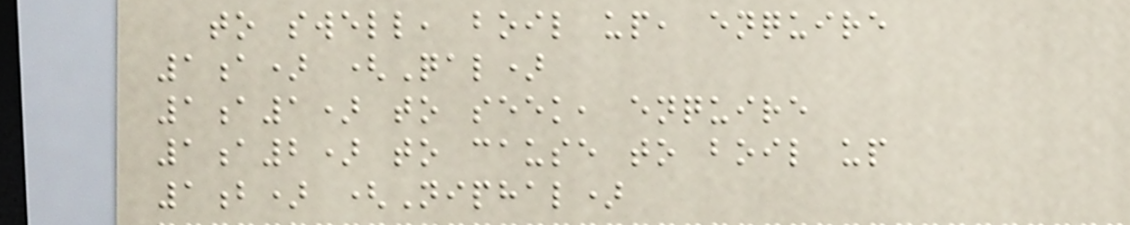to swell, boil up, enquire
1a) (Qal)
1a1) to seek, enquire
1a2) to cause to boil up
1b) (Niphal)
